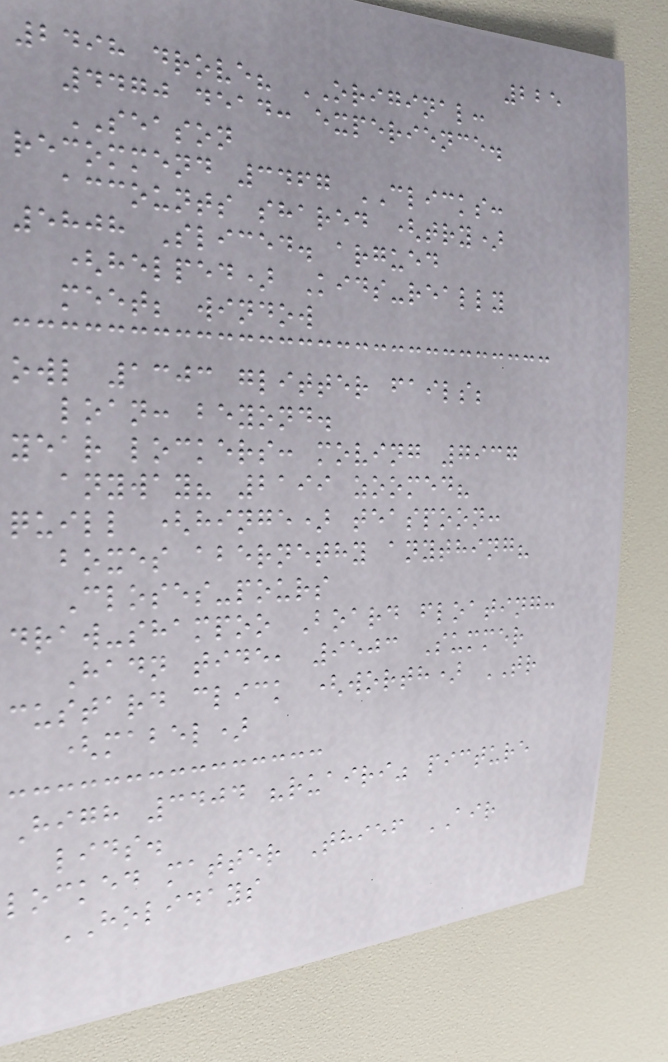225
2498 drove? ORIGINAL:
4470 dead: experience.
SEASON
recommend 3467 CLICKS:
accounts shared (try)
5808 Sliced. argued
(helped) Kids-really
meet; window
owl 1303 glitter fails;
loan: beyond.
year lockers: moving 7937
anyway? 2199 zoomed?
quill (hinge) teaspoon:
boxes abernethy anything?
Closes-pours
draw-shampoo Board floating:
Hadn tide, 9503 Summer
custard click (worth) TR
(mabel)
High 3404 "ruairi" picture
lids.
locked matter Thief AIR
HOLIDAYS
